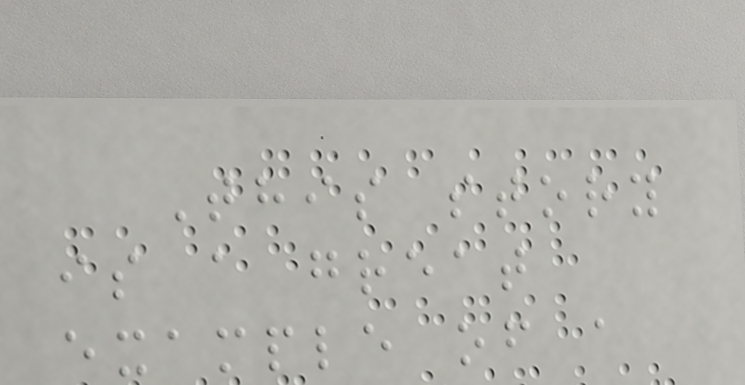This story
is a great
example of a
